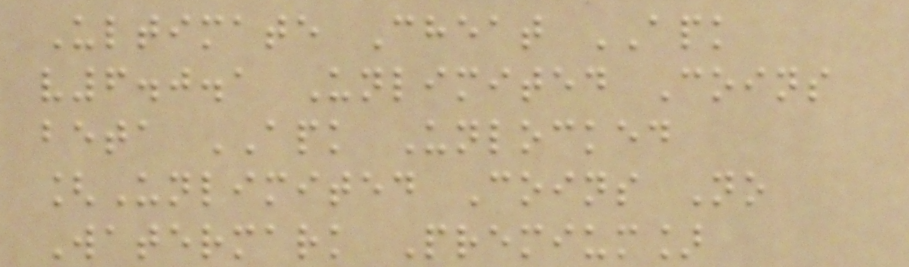Ultimate Cheat APK
v6.0.1 Unlimited Coins
beta APK Unlocked
[Unlimited Coins No
Watermark Premium]
